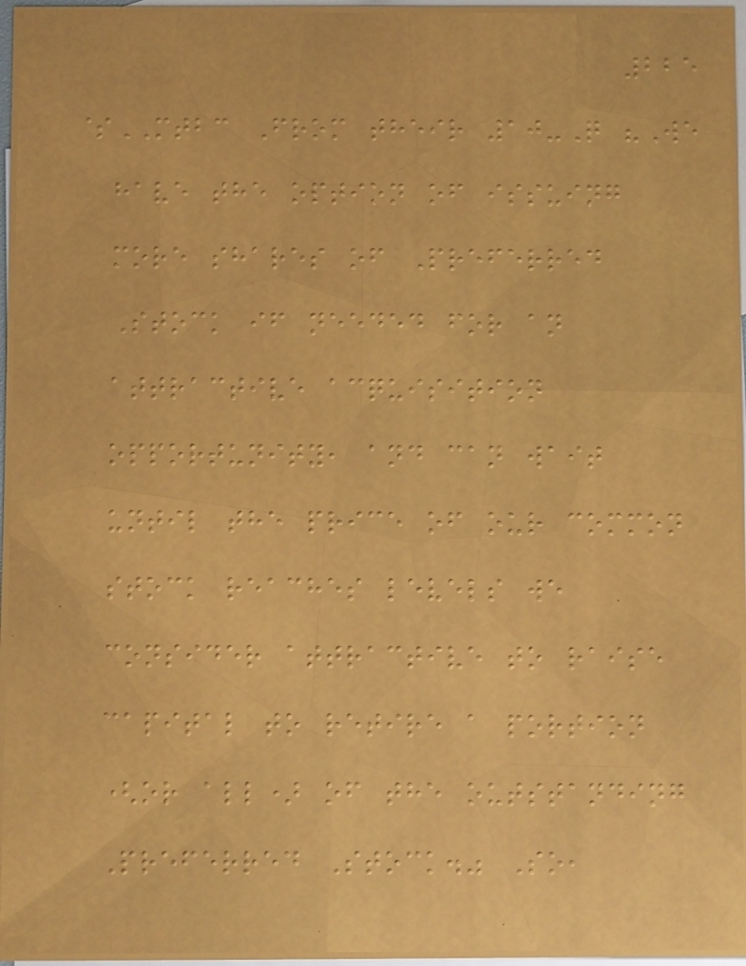225
$MTBC From their 10-Q "We
have the option of issuing
more shares of Preferred
Stock if needed for an
attractive acquisition
opportunity, and can wait
until the price of our common
stock reaches levels we
consider attractive to raise
capital to retire a portion
(or all) of the outstanding
Preferred Stock." So,
